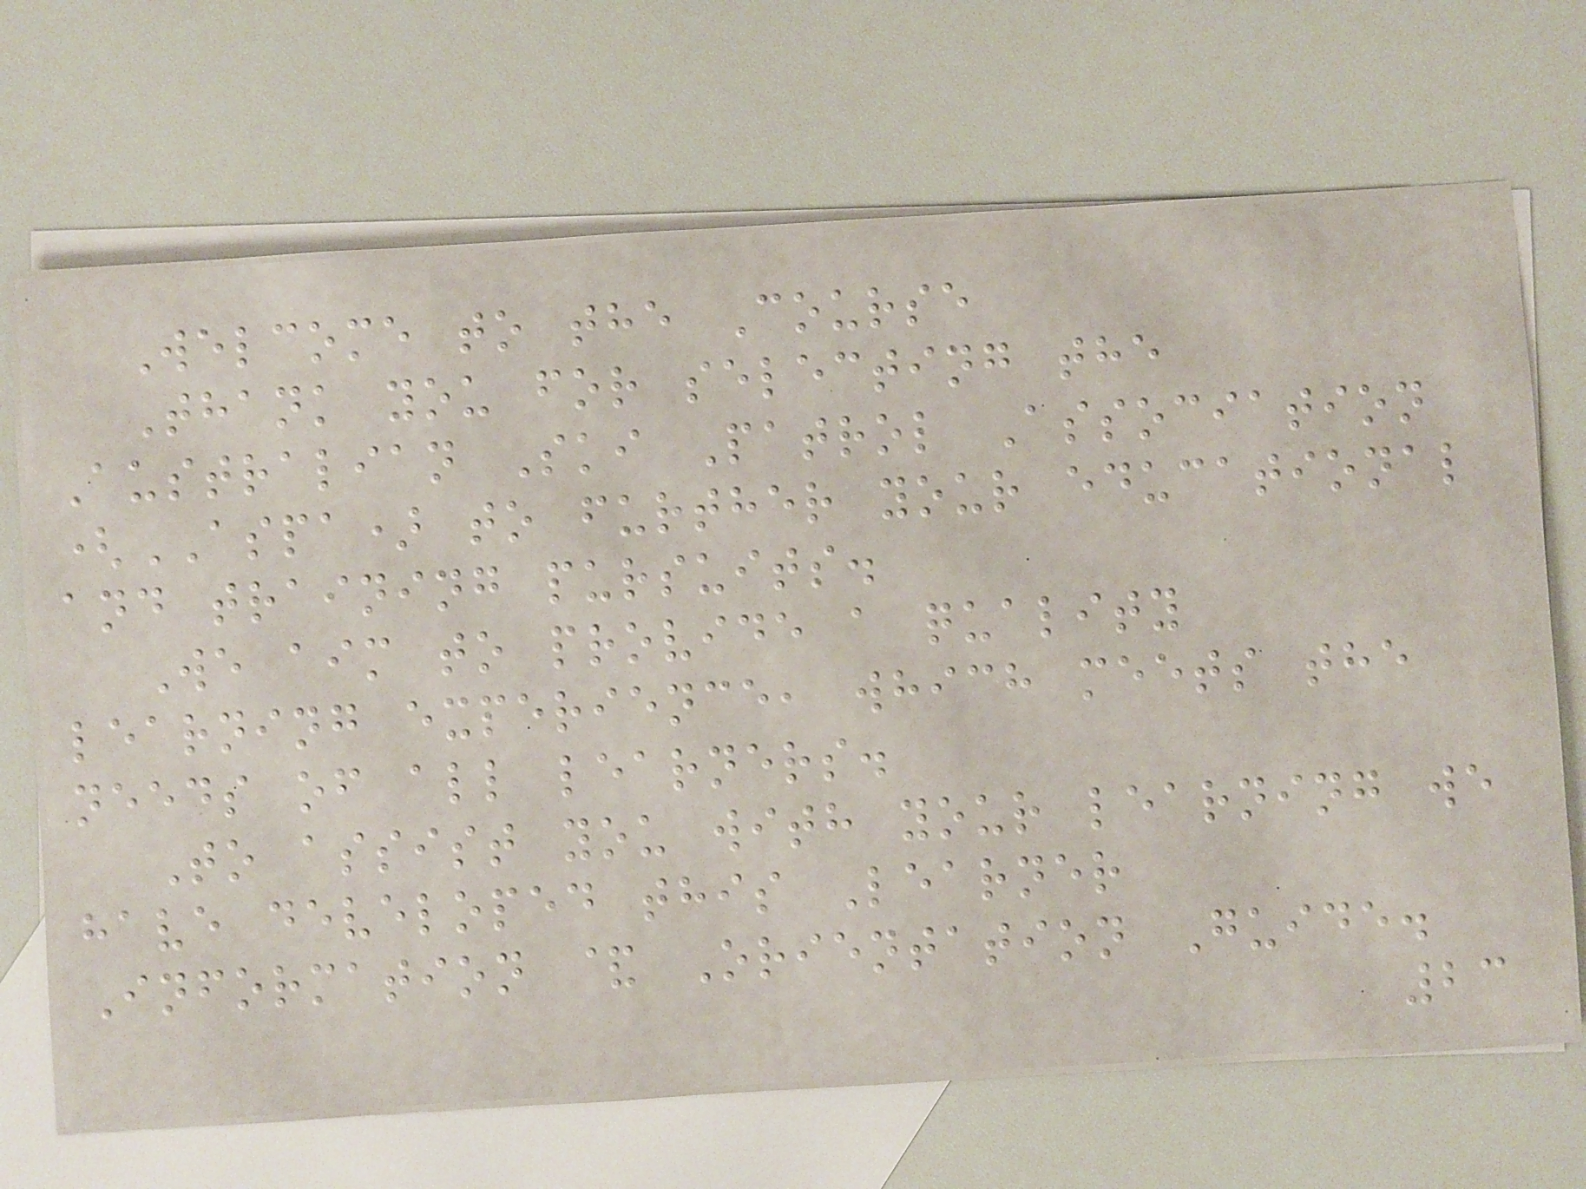Welcome to the Course
Thank you for selecting the
Australian Ski Patrol Association
(ASPA) to further your educational
and training pursuits.
We aim to provide a quality
learning experience, which meets the
needs of all learners.
To assist you with your learning we
have developed this Learner
Information & Orientation Guide.
23
